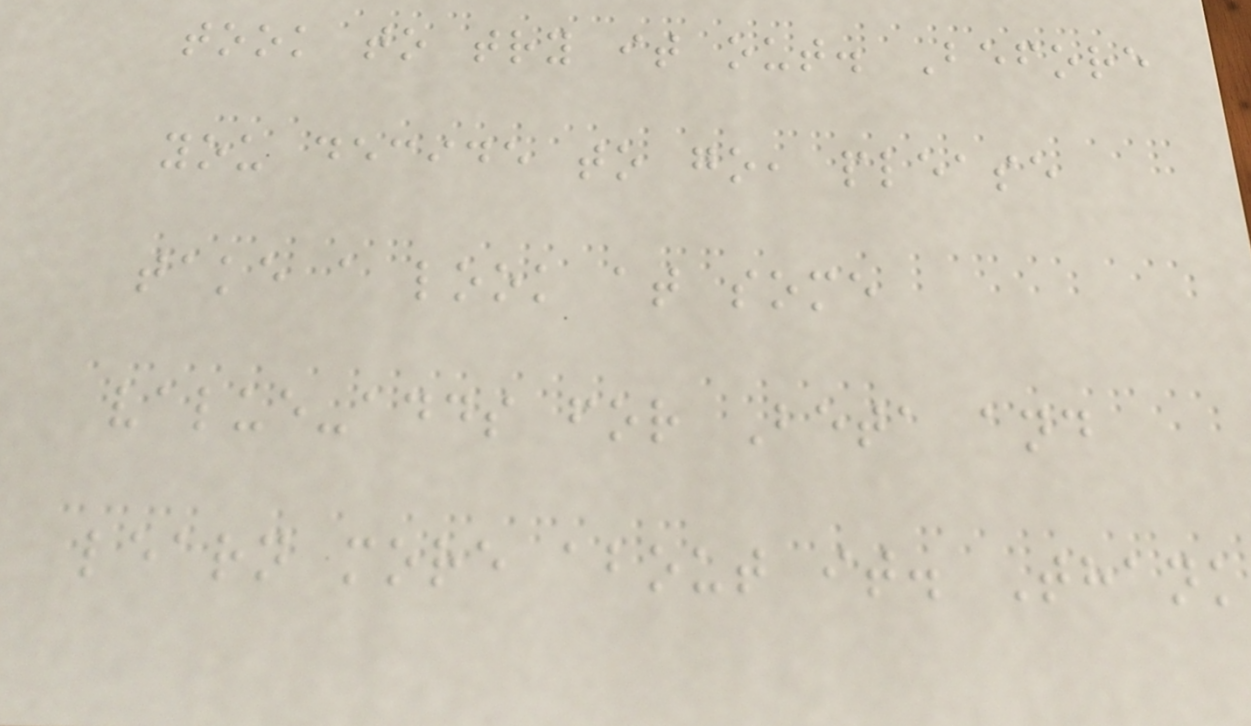took to try it out. Before
you decide to go, please
take a look at some
value-adds for Beta and
learn more about it. Thank
